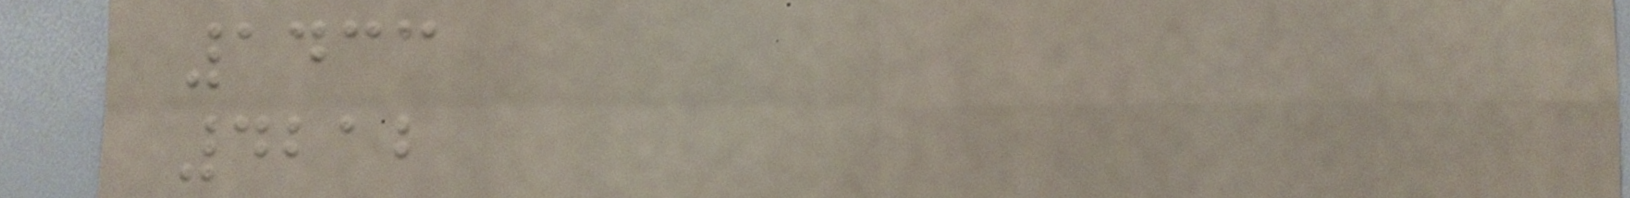1433
4212
